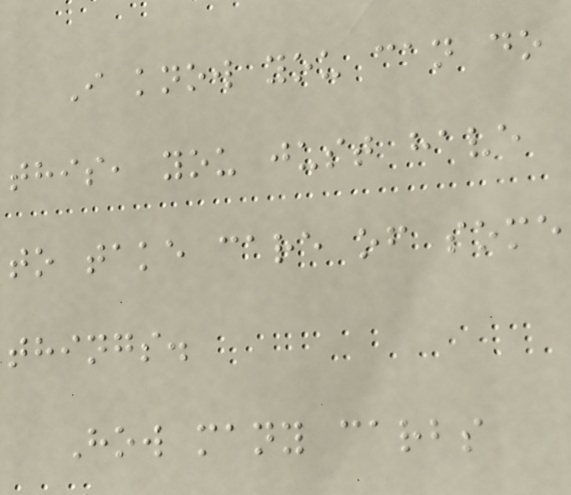I know you can do
this, you just have
to take care of some
things.
How many carbs
